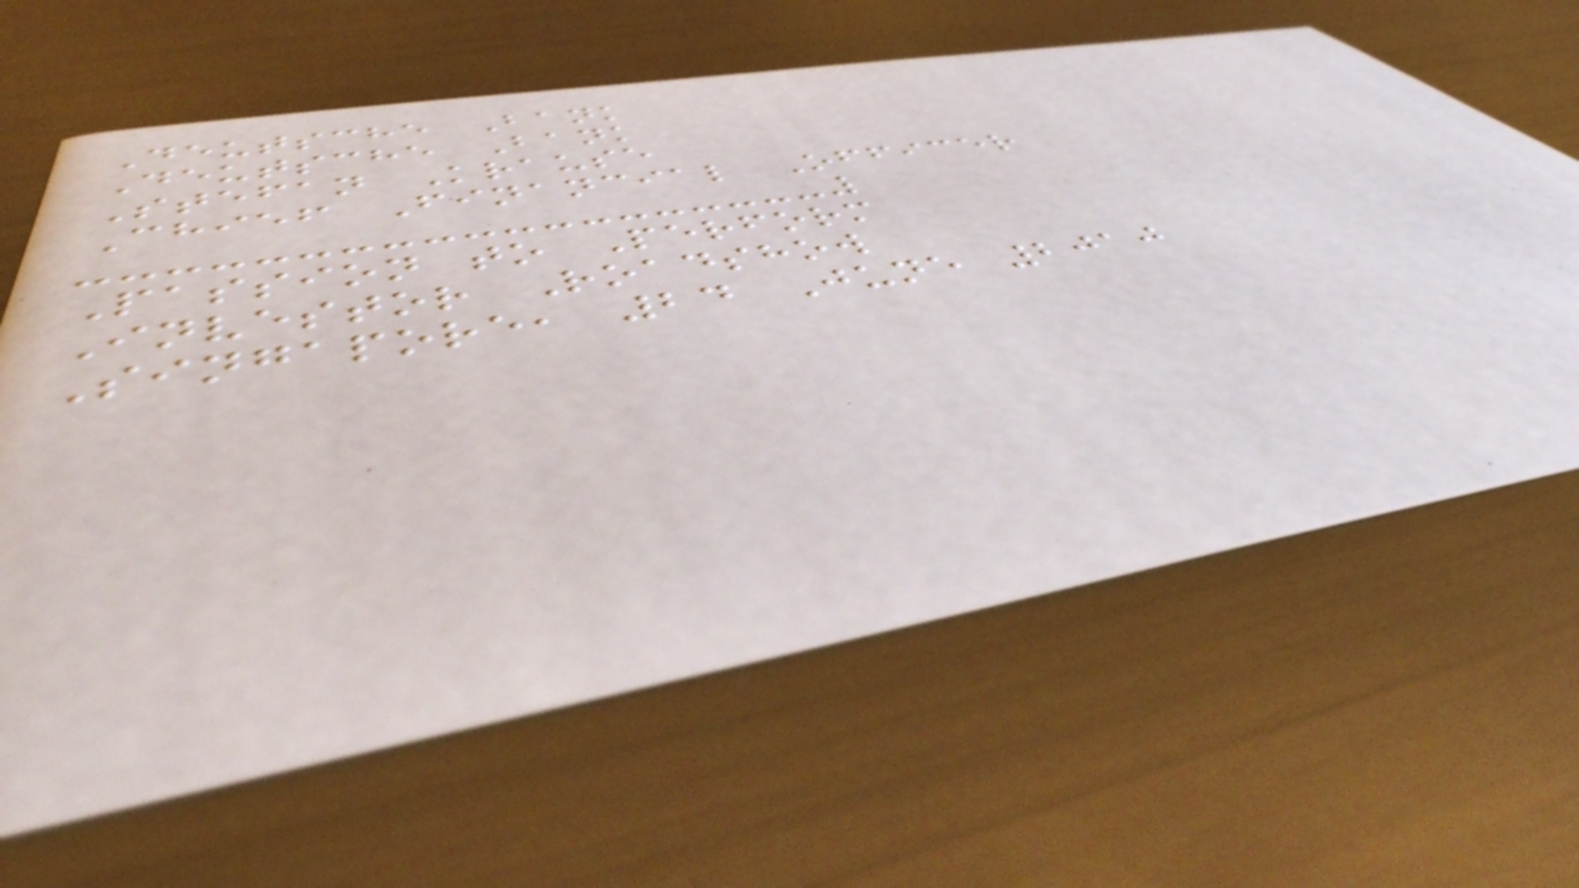Deutsche Bank
Deutsche Bank
Stefan Krause
Chief Financial Officer
Passion to Perform
Investor Roadshow
Singapore, 24 June 2010
